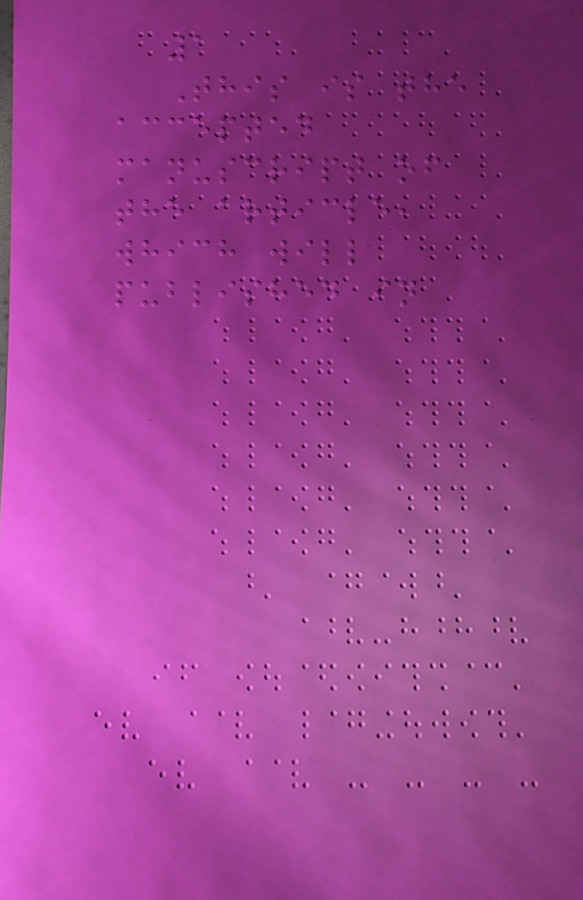1
This is the
accepted
manuscript of
the article,
which will
published in
